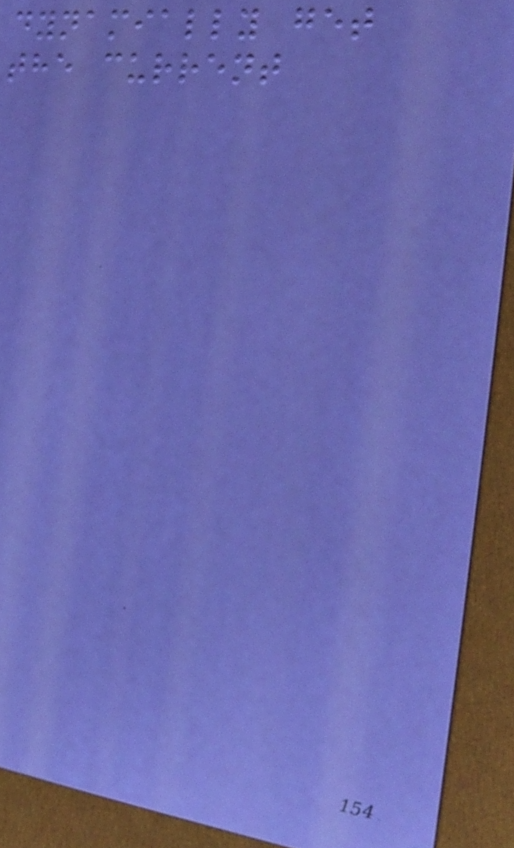dynamially get
the current
